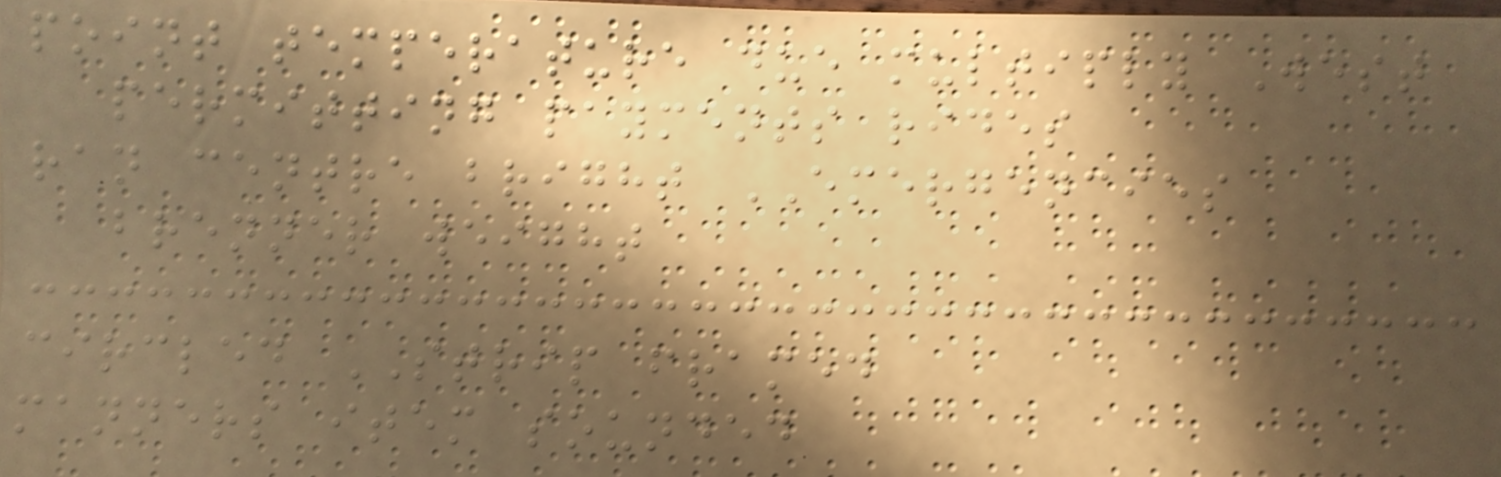point temperature due multiply West
permitting payments rides
ran centre bright EMERGENCIES
brenner weight
circled STRIP framed
manners item sounded
